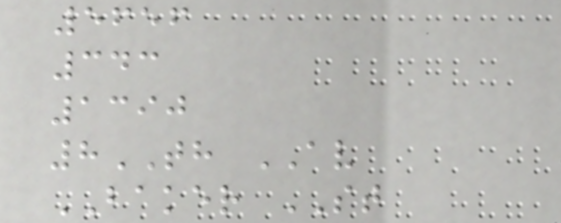5656
343
1390
8TH AV
BAKER ST
